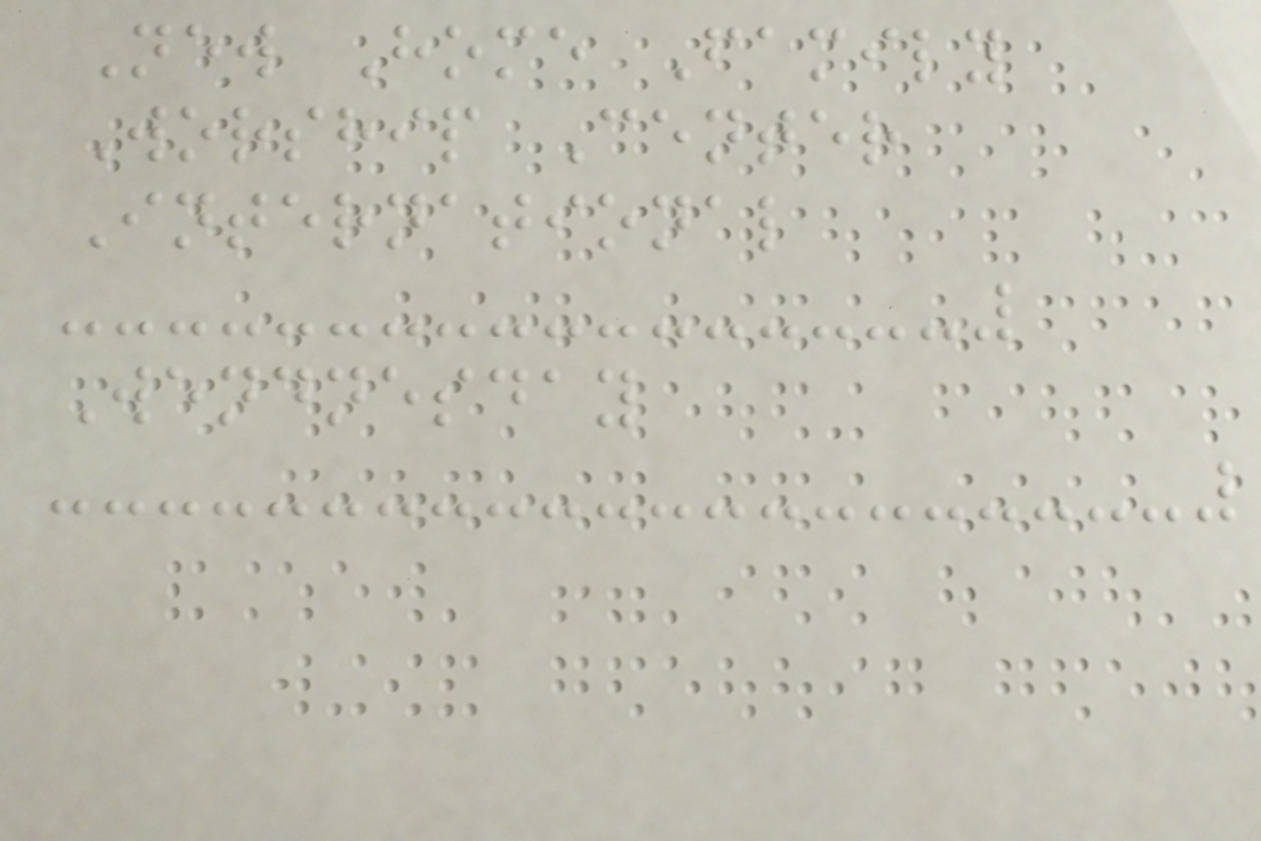New Home Family
Worship Center
International
Wendnesday
